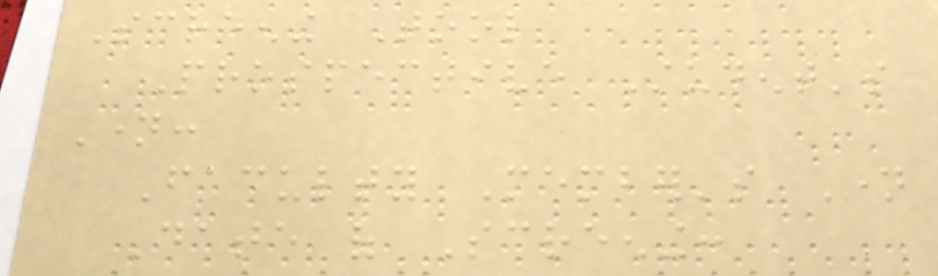Screening Tool
Prospective Student's
Name:
Faculty Member's Name
Date of Screening:
